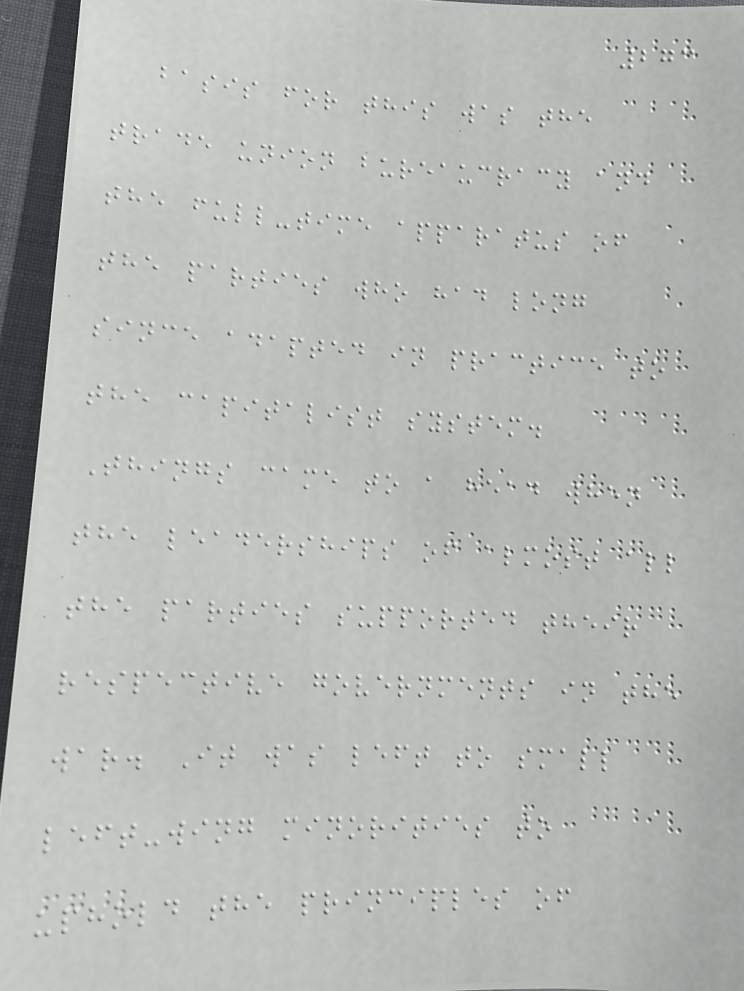273
basis for this was the
trade union bureaucracy and
the full-time apparatus of
the parties who had long
since adapted in practice to
the capitalist system.
Things came to a head when
the leaderships of almost all
the parties supported their
respective governments in the
war. It was left to small
left-wing minorities to
uphold the principles of
